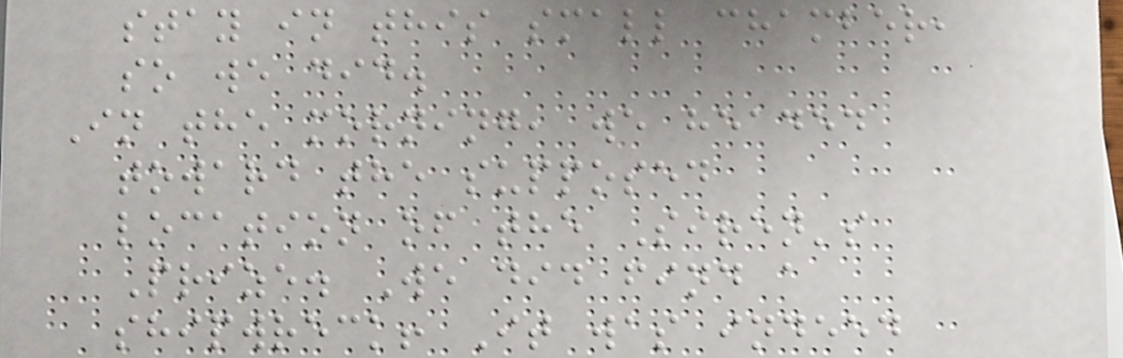stay in this small chamber,
so we did.
In the morning, we headed
toward the supposed
location of the Siren's
Prize. We did find a
shipwreck! It was indeed
